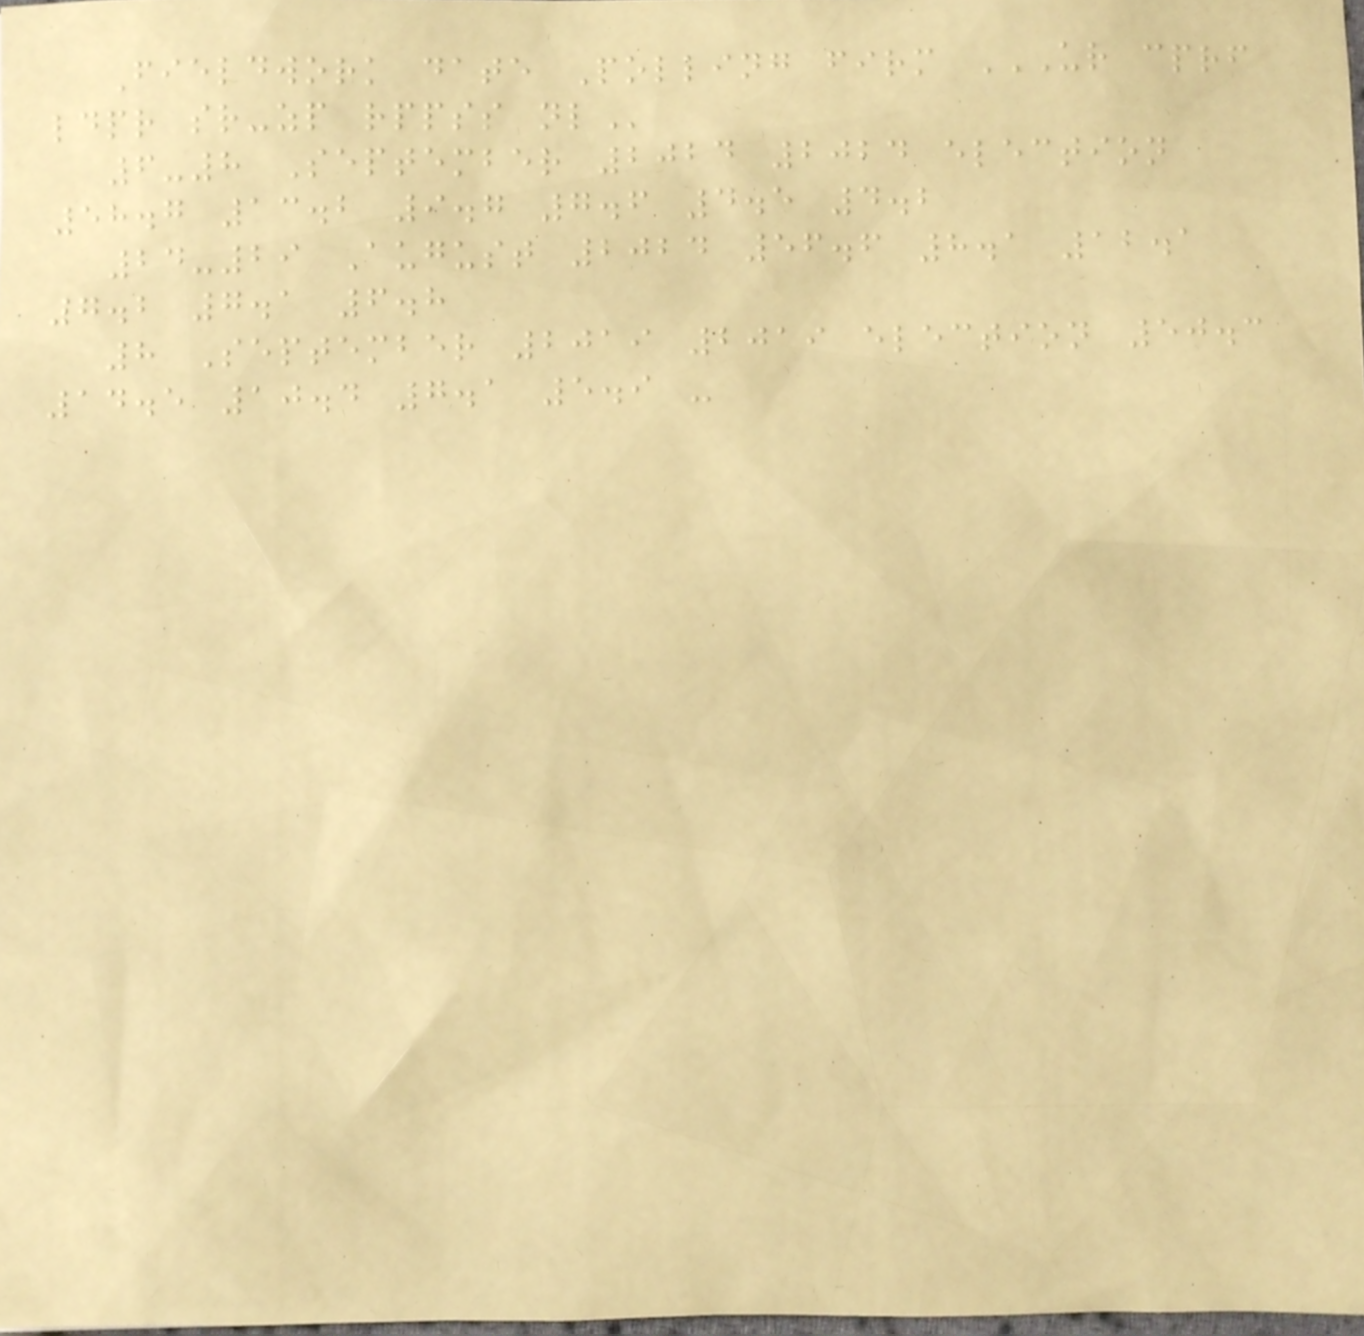Fieldwork date Polling firm UR CPRF
LDPR SR-ZP RPPSS NL
6-8 September 2024 2024 election
58.7 13.2 9.7 7.6 4.5 4.2
24-29 August 2024 56.6 8.1 12.1
7.2 7.1 6.8
8 September 2019 2019 election 50.3
14.5 10.4 7.1 5.9 -
